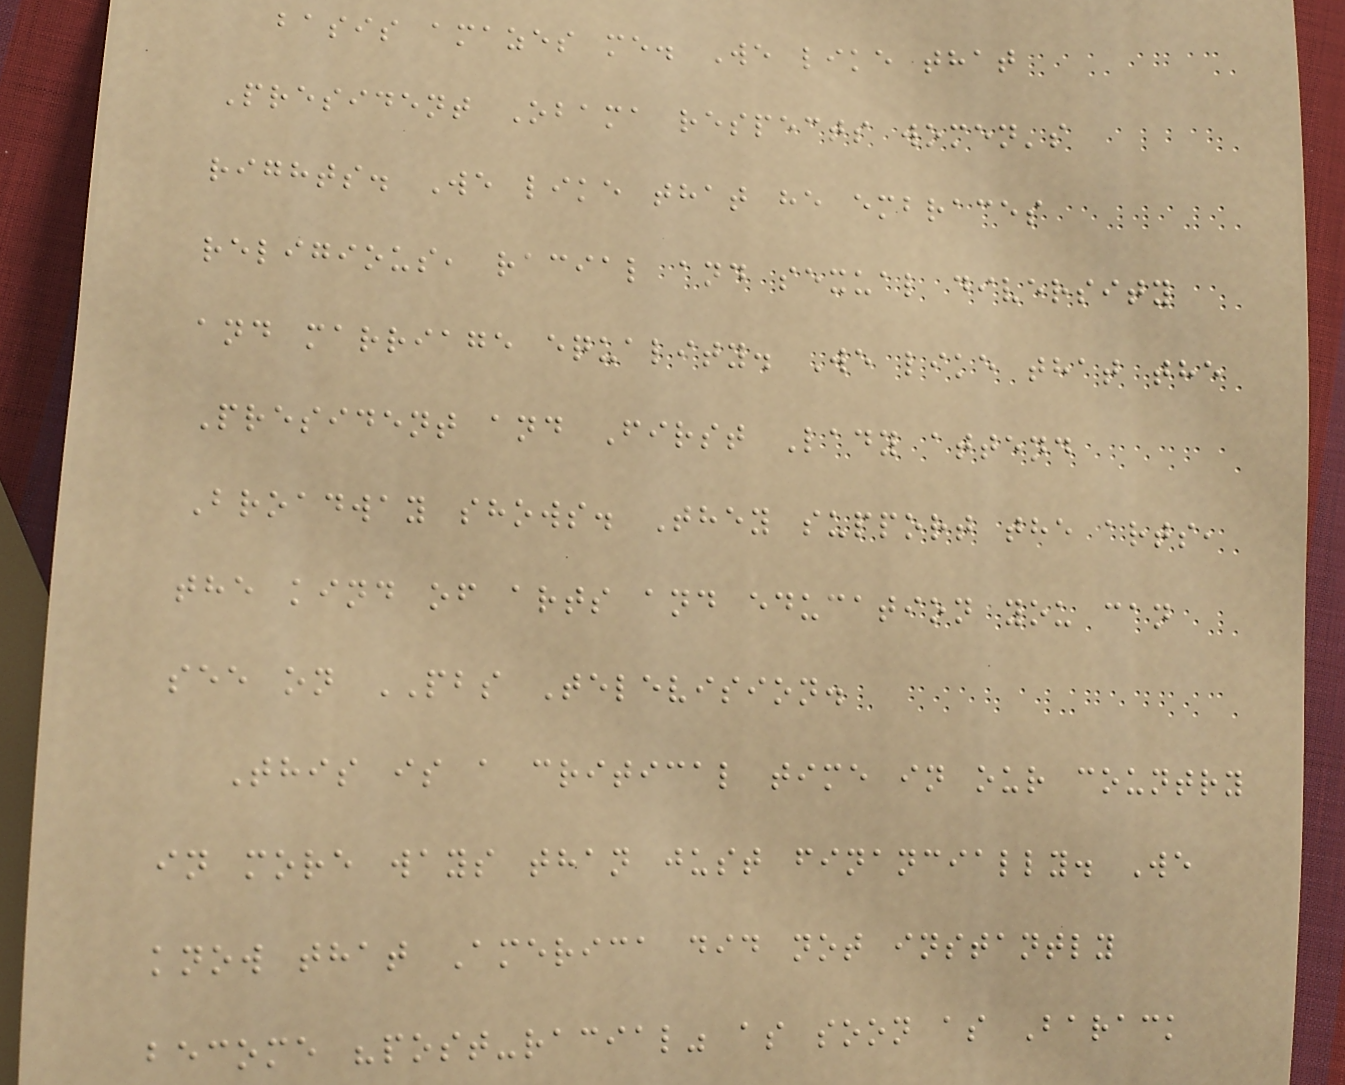basis amazes me. We like that
President Obama respects women's
rights. We like that he embraces
religious, racial and sexual diversity
and marriage equality. We like that the
President and First Lady attend
Broadway shows. They support the arts,
the kind of arts and education you can
see on PBS Television.
This is a critical time in our country
in more ways than just financially. We
know that America did not instantly
become "post-racial" as soon as Barack
